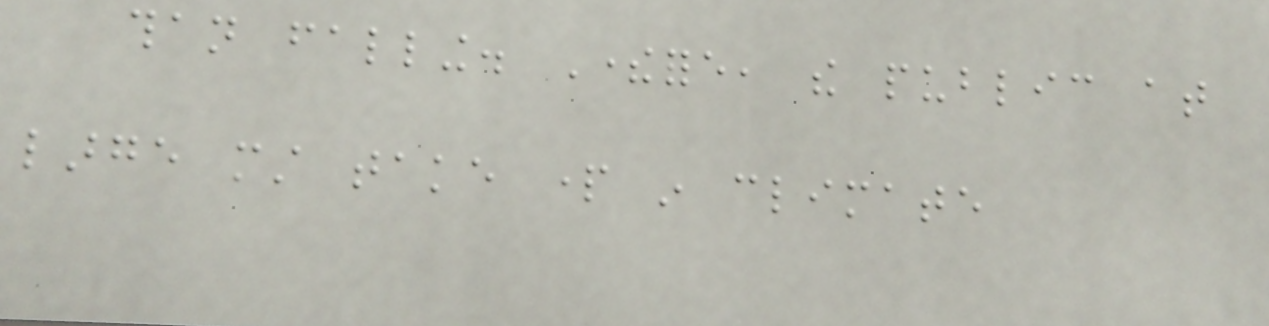than falling. Therefore, the public at
large must take part in climate
